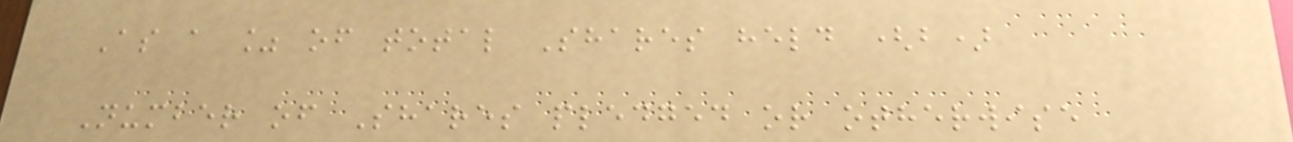As a % of total Shares held (b)
Number of Shares pledged or otherwise
